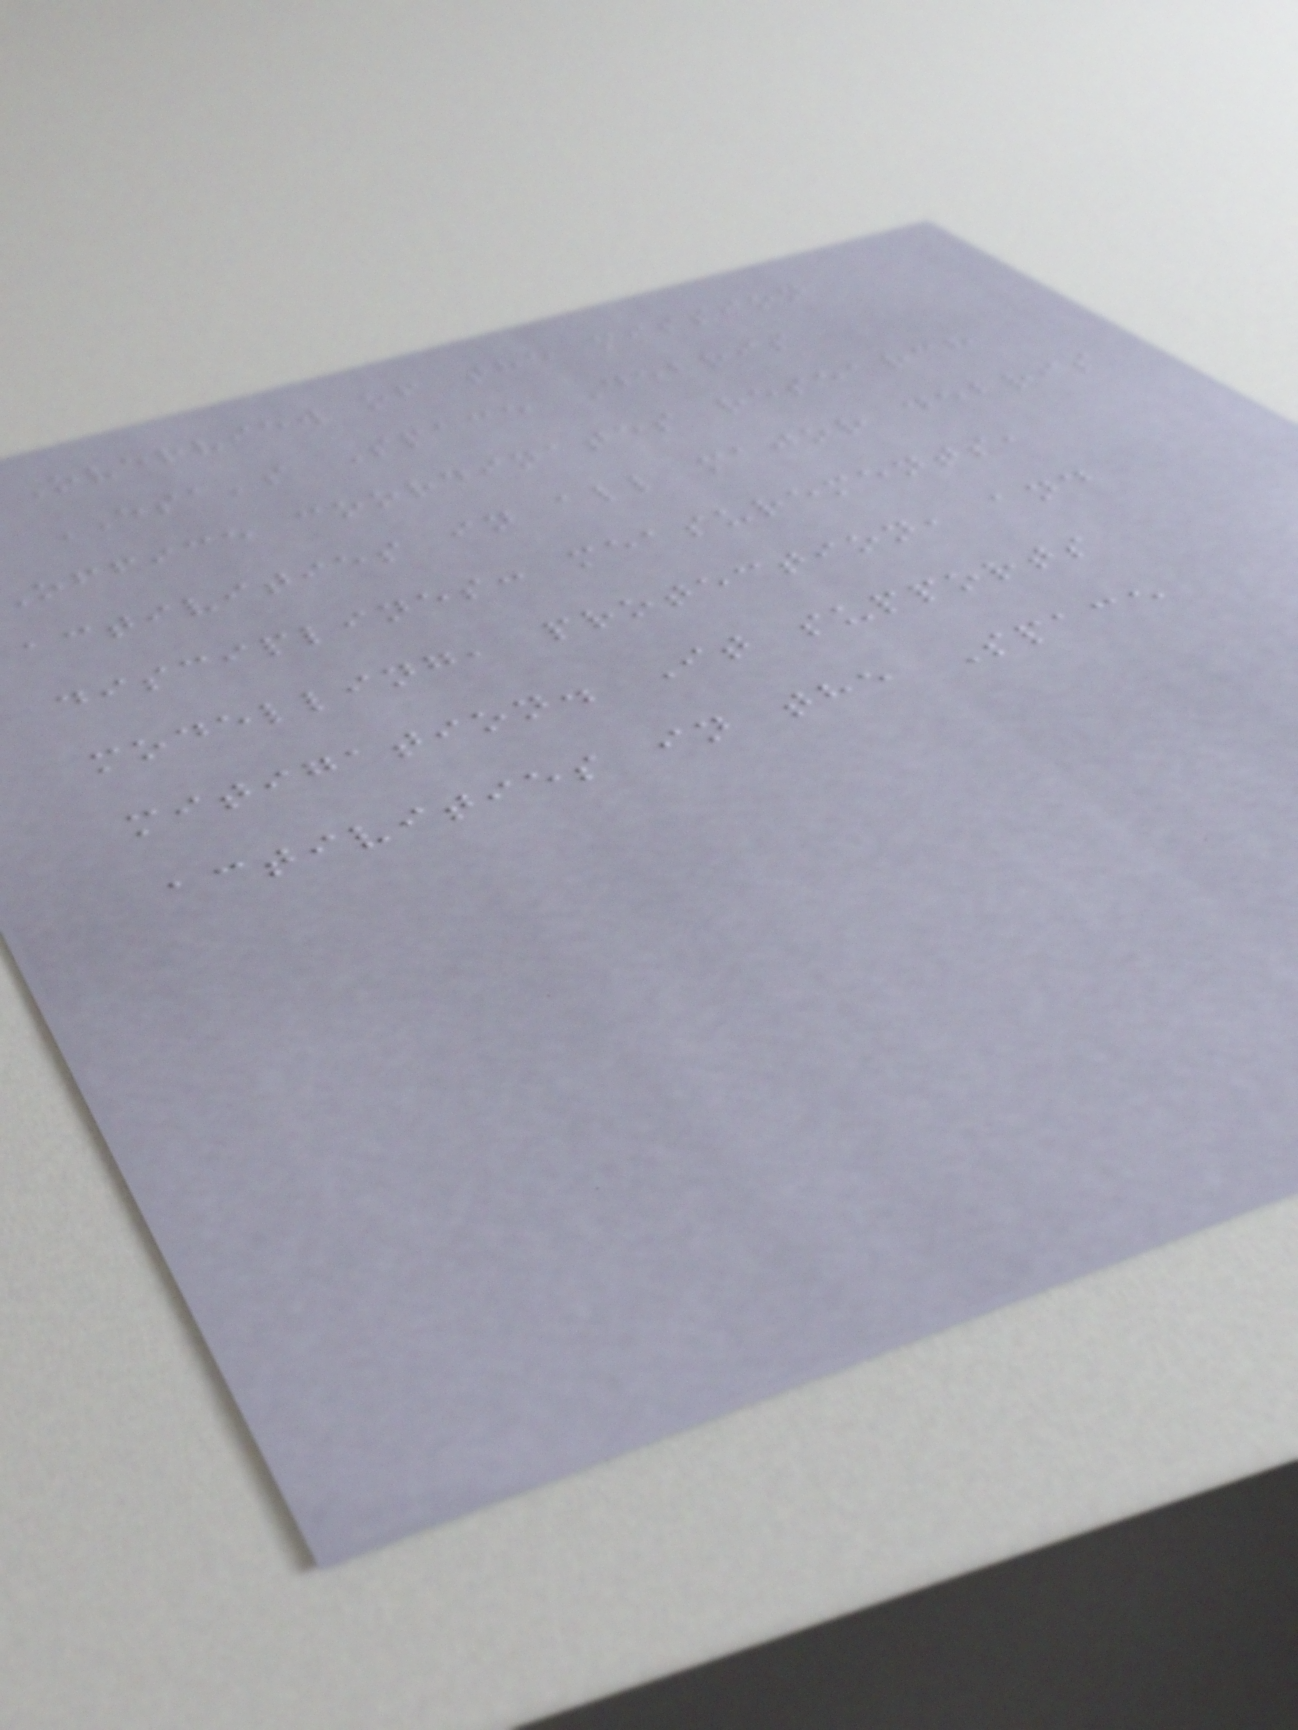Overview of the mission
ESA's Space Debris
office coordinates research
activities in all major debris
disciplines: measurements,
modelling, protection, and
mitigation. It supports
activities in the Space
